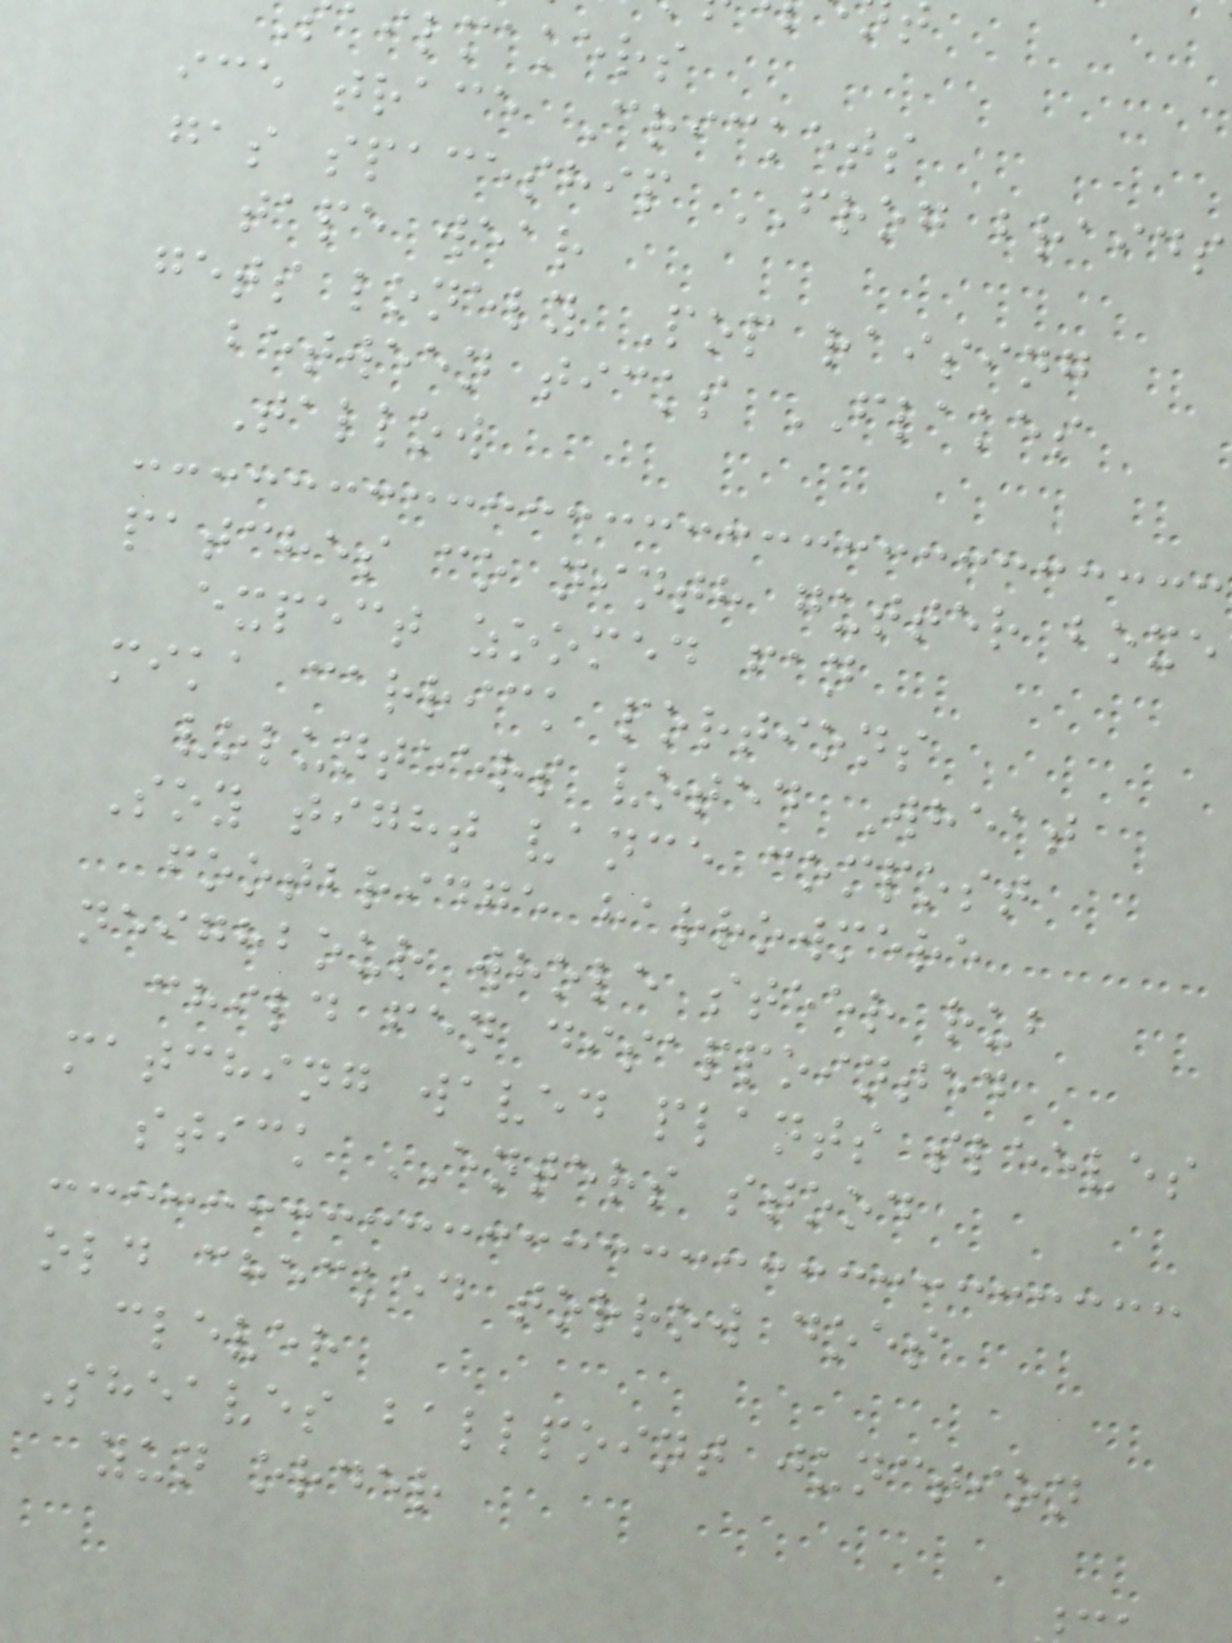ailmakers
ice trace Crickets
gas spaceship FROG braids
tape wear
gets lonely Pop raising
between ticks FLAKES
Tallow
patches co ninth gutter boxe
expect zoomed fan
mika carrick portions
volunteers voted Wheat
Soy tight vance compost
footbridge harrowmere
neighbour whole steer rub
child fen disappointed
matching waved plants sleeves
stick ENTERS stood
old checked torrow does
clever
Sheaves ballpoint junction
yun order
